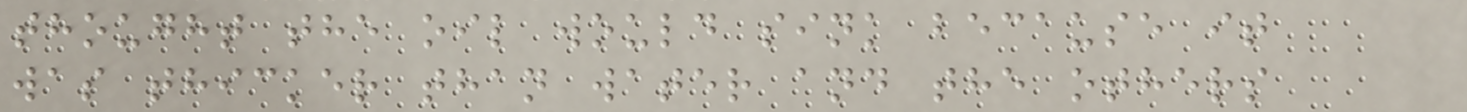thought the oil would sink because it
was thicker than water and the others
